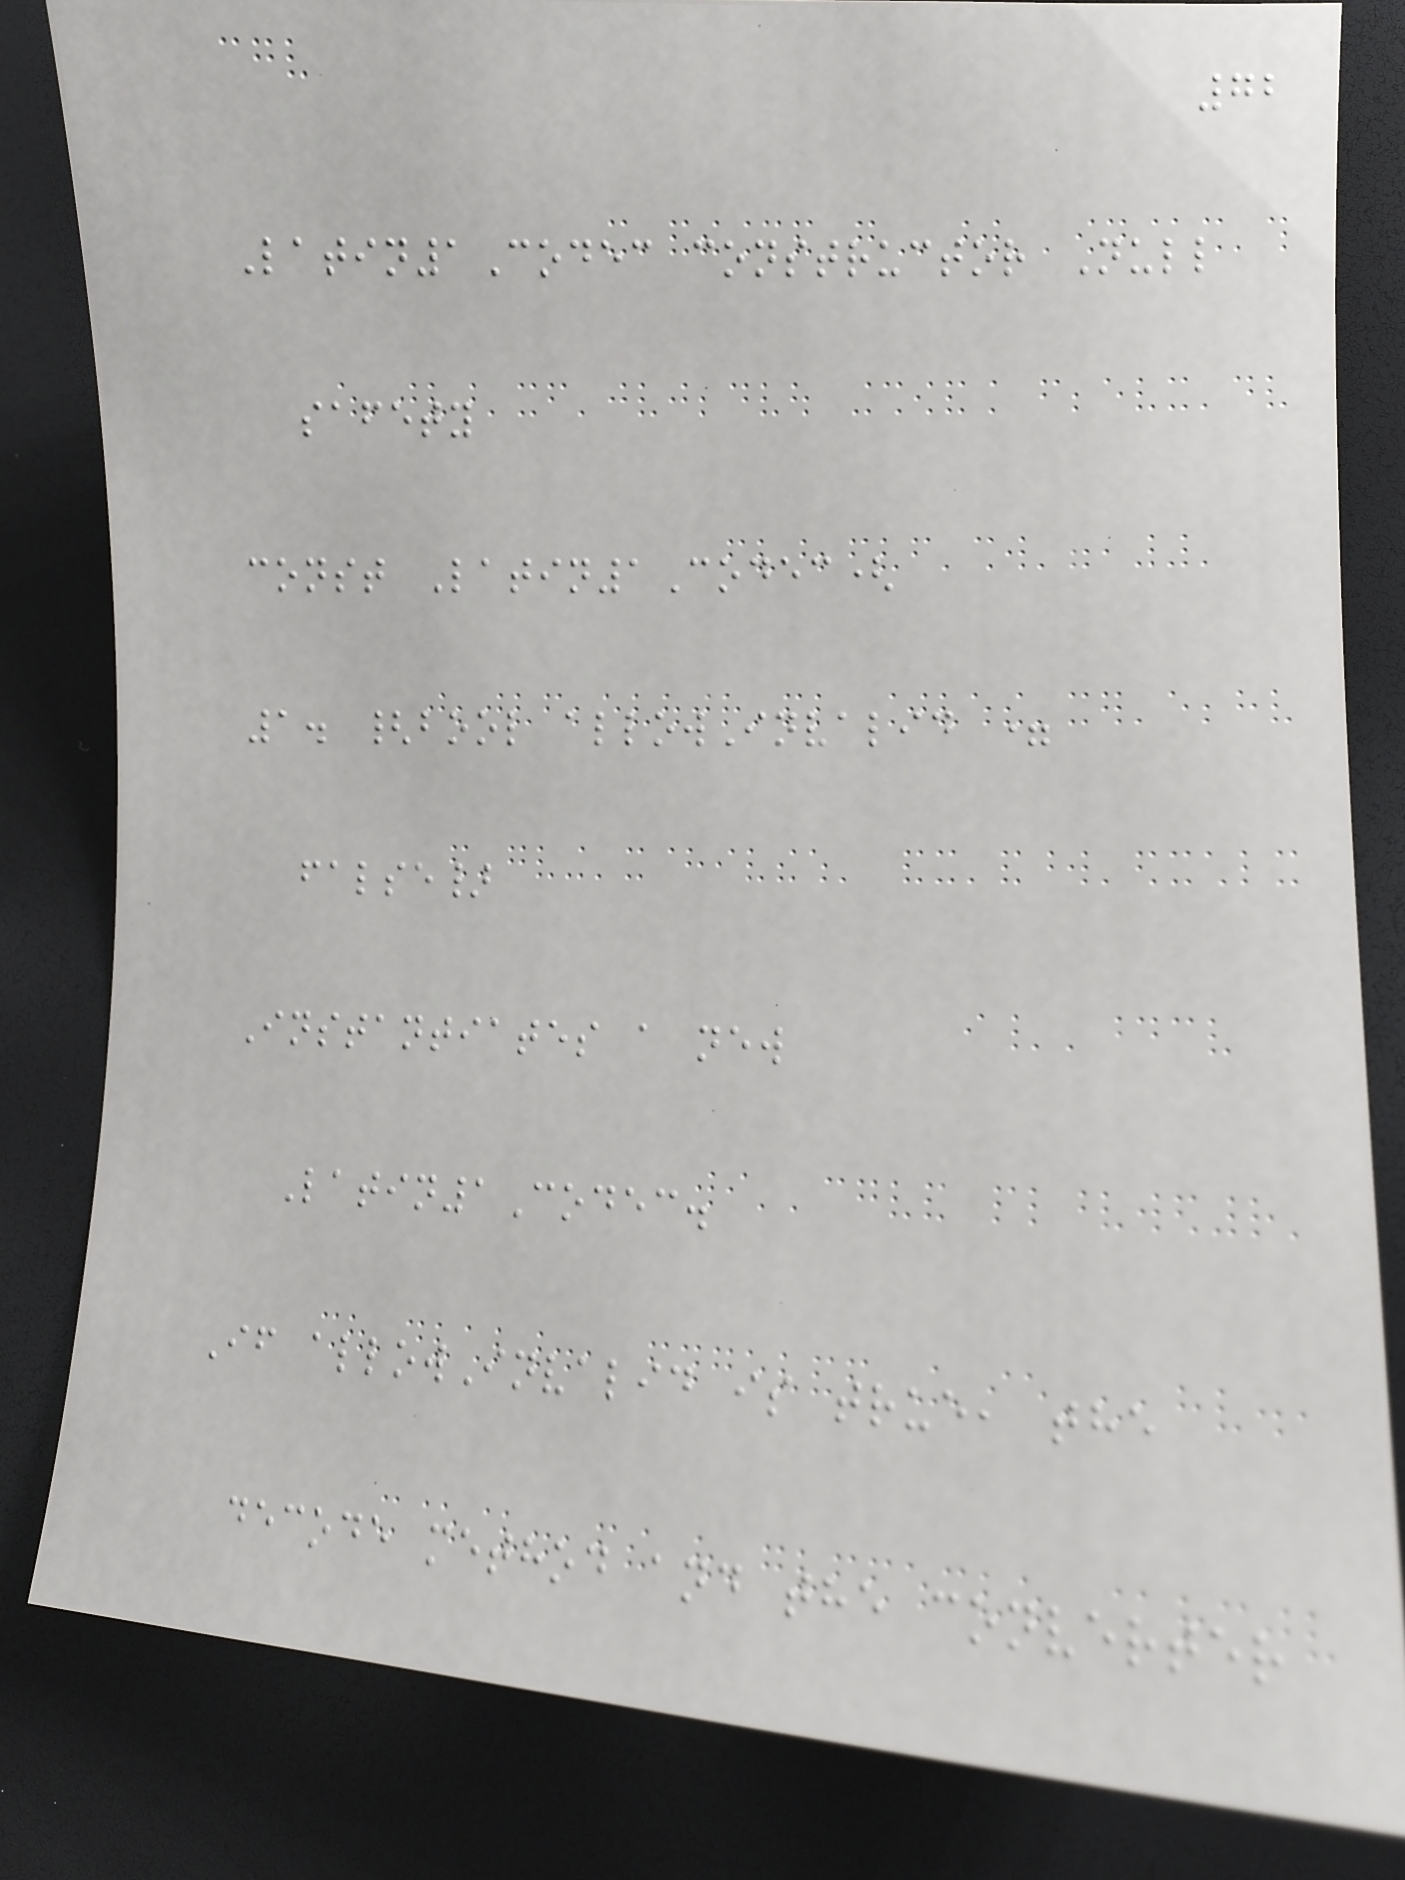72
Latin1Codec constructor Null
safety
const Latin1Codec(
1. {bool allowInvalid =
false}
Instantiates a new
Latin1Codec.
If allowInvalid is true, the
decode method and the converter
